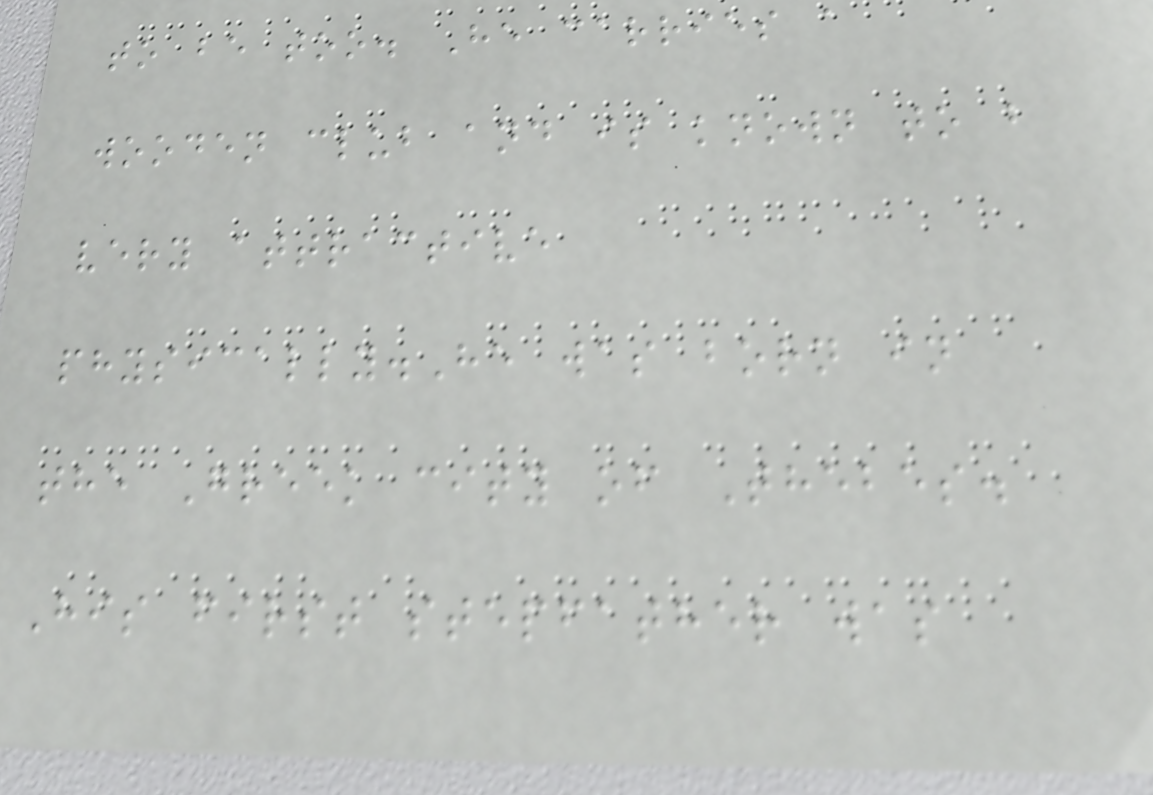to be too. He carries a
wooden club and is known to b
very attractive
physically.He was born in
the Greek city of Thebes.
His first stepfather was
